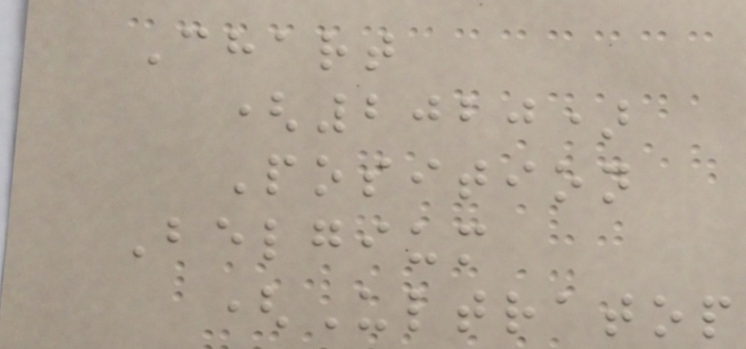Chart
(2020)
Position
Belgium
(Ultratop
